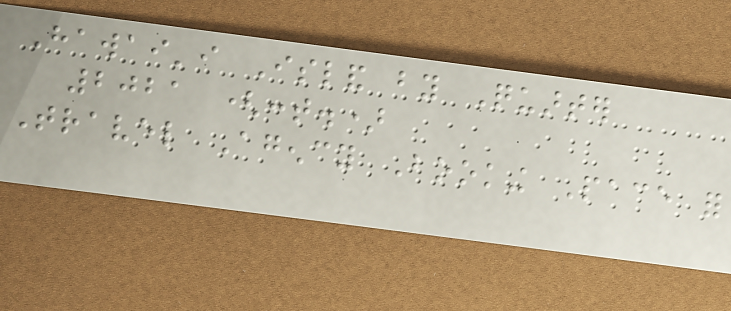Hawai'i Island by Quarter
2021 (cont.)
Travel Agency Booking Pace for
